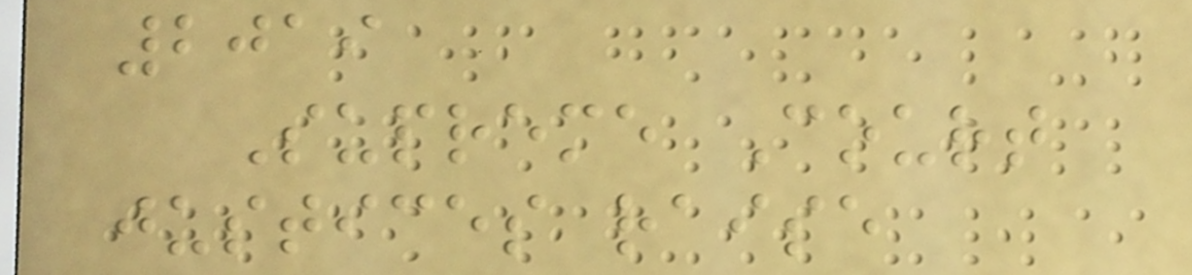2019
Supreme Court
justices raise
